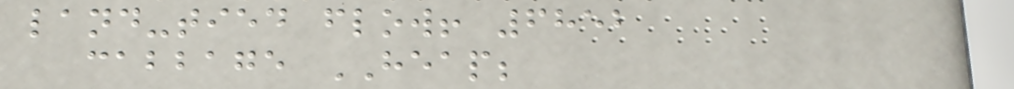land-tied flow! 6852
cabbage HEAP;
